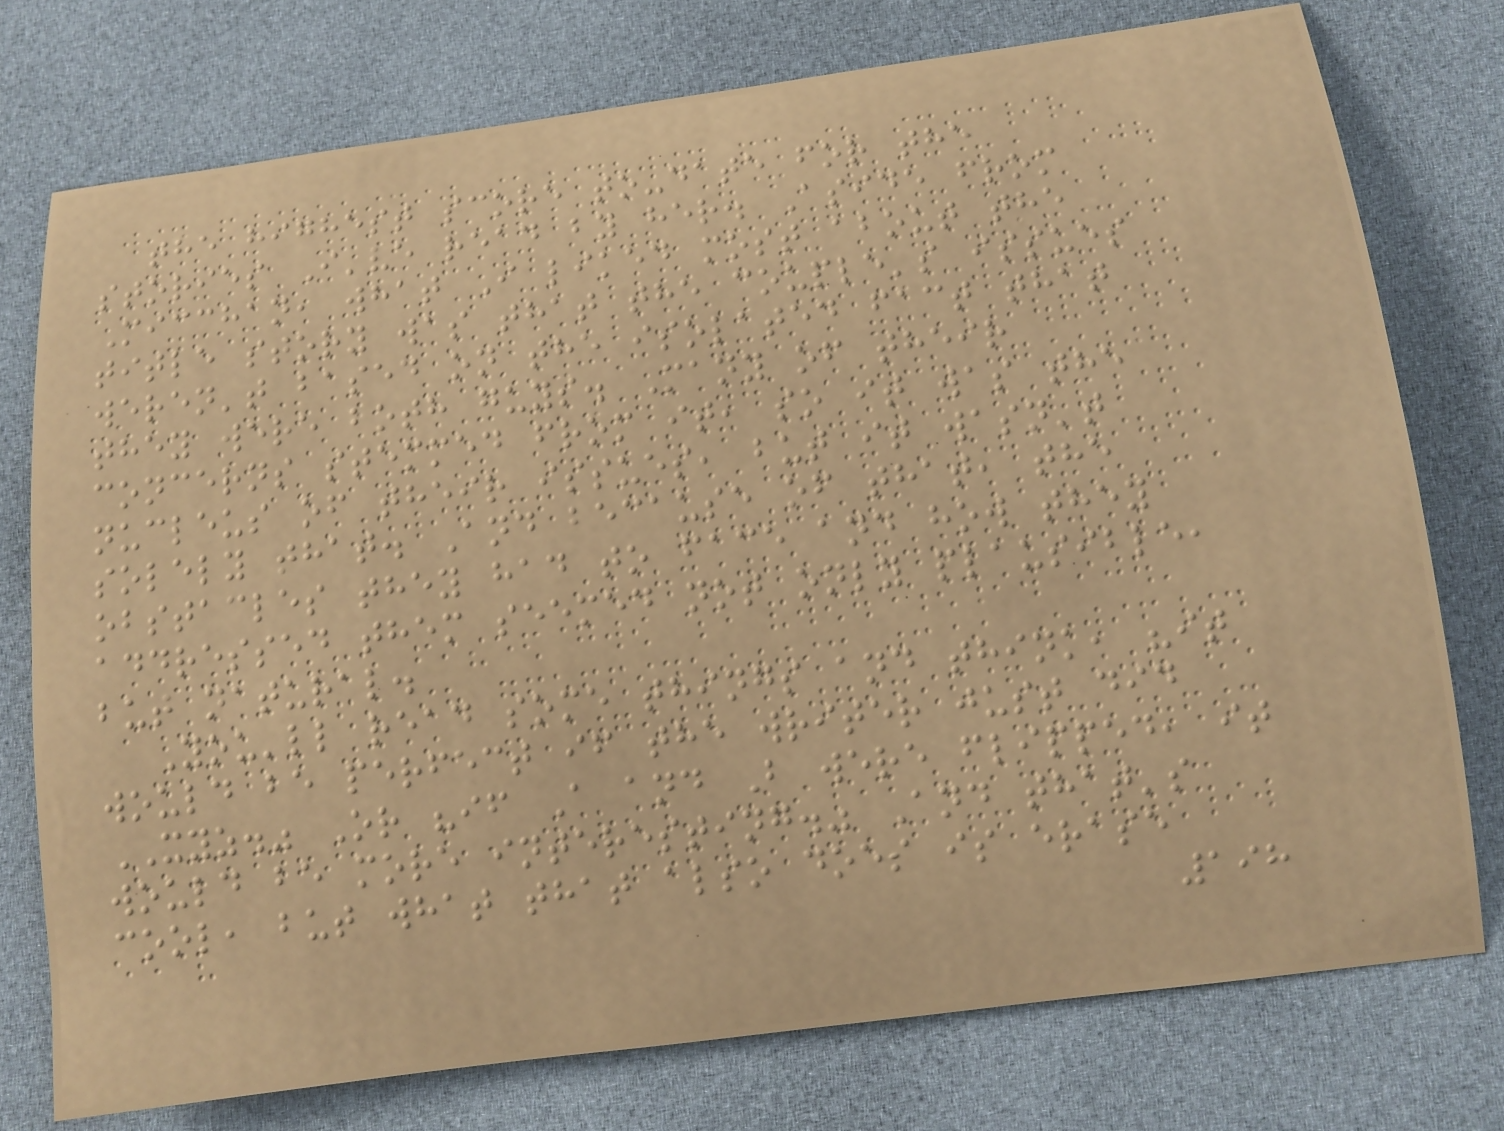the highest score to-date for the
stories I've read by her. Aside from
Micchan, what I liked most about the
title story was that the couple's issues
weren't based on the isolated fact that
they were both guys. Many of their
concerns stemmed from it, so it was the
nucleus of their issues, but it wasn't
solely that. And because of that, the
obstacles they had to face and how they
addressed them seemed not only plausible,
but natural.
You'll read some things and think, "it
would be perfect if the writer just did
XYZ." Or "if A and B were flipped, it
would be more interesting." And that's
cool, but what that also does is erase
198
